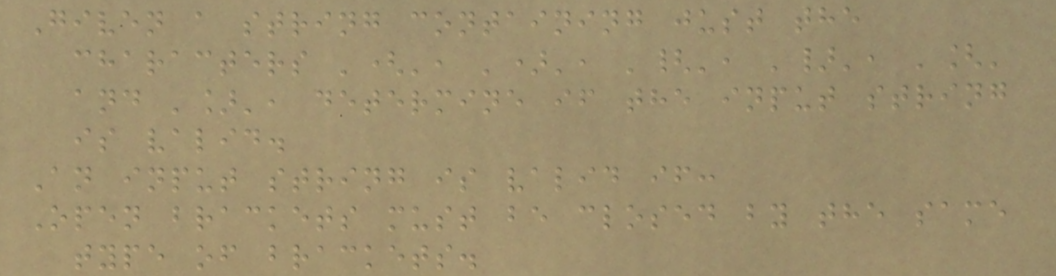Given a string containing just the
characters '(', ')', '{', '}', '['
and ']', determine if the input string
is valid.
An input string is valid if:
Open brackets must be closed by the same
type of brackets.
